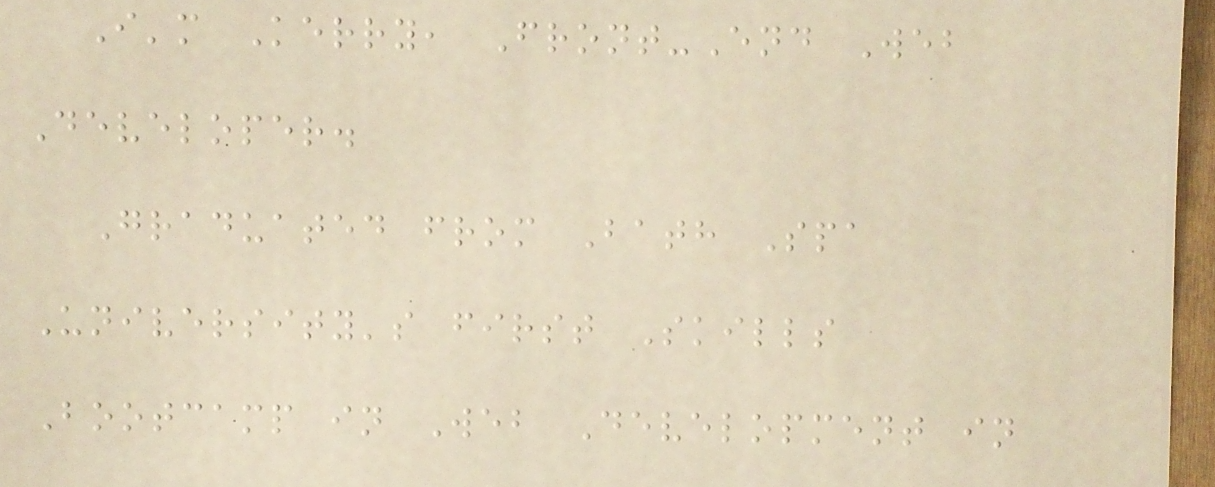I'm Kerry, Front-End Web
Developer.
Graduated from Bath Spa
University's first Skills
Bootcamp in Web Development in
